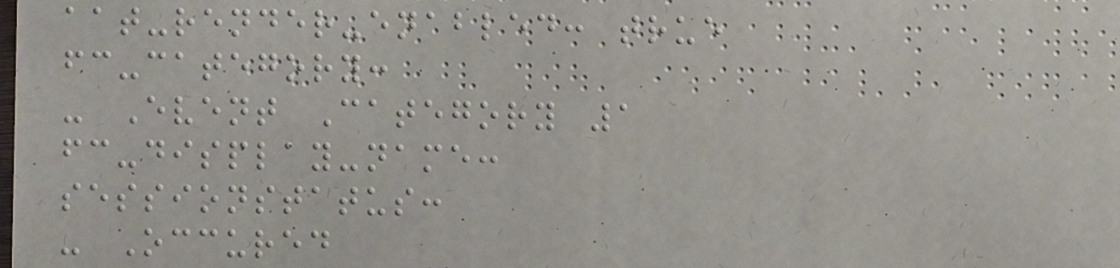aat-render-enabled: true
fc-category:
- Event Category 1
fc-display-name:
sessionstatus:
- Occured
